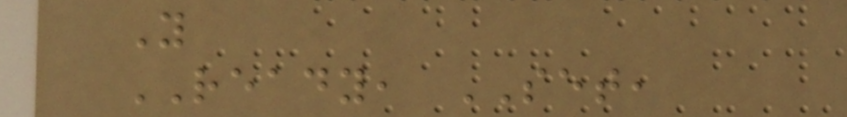Y
READY, SET,
